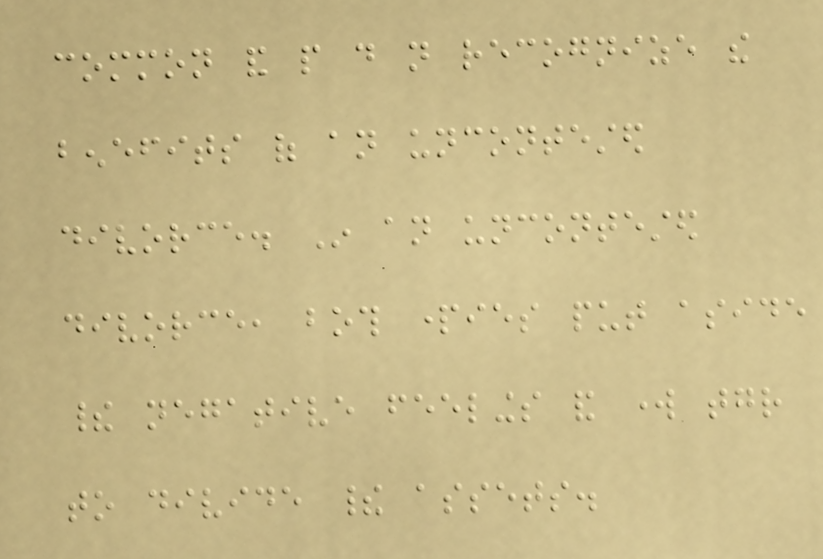common and people do not recognize the
benefits of an uncontested
divorce. In an uncontested
divorce, both parties put aside
their negative feelings and work together
to divide their assets.
